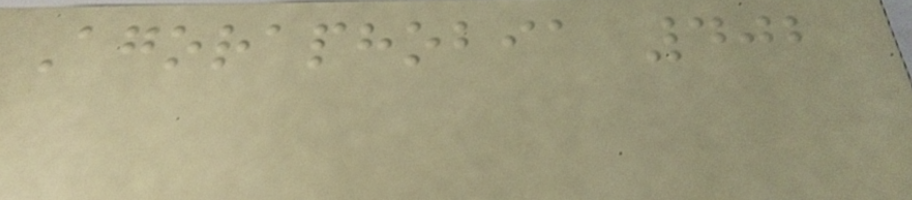Agoraphobia 402
